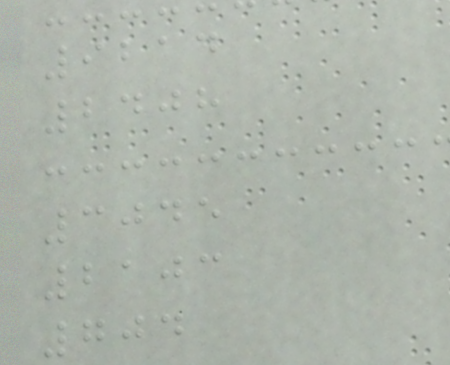9214
2408
3045
2103
704
